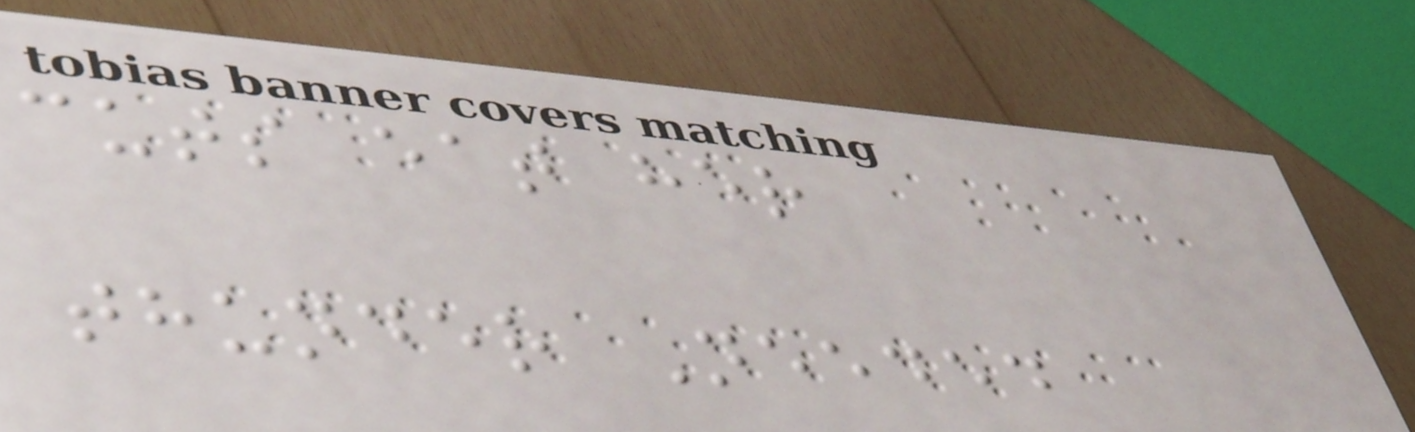cuts eat her
thunder Needed
